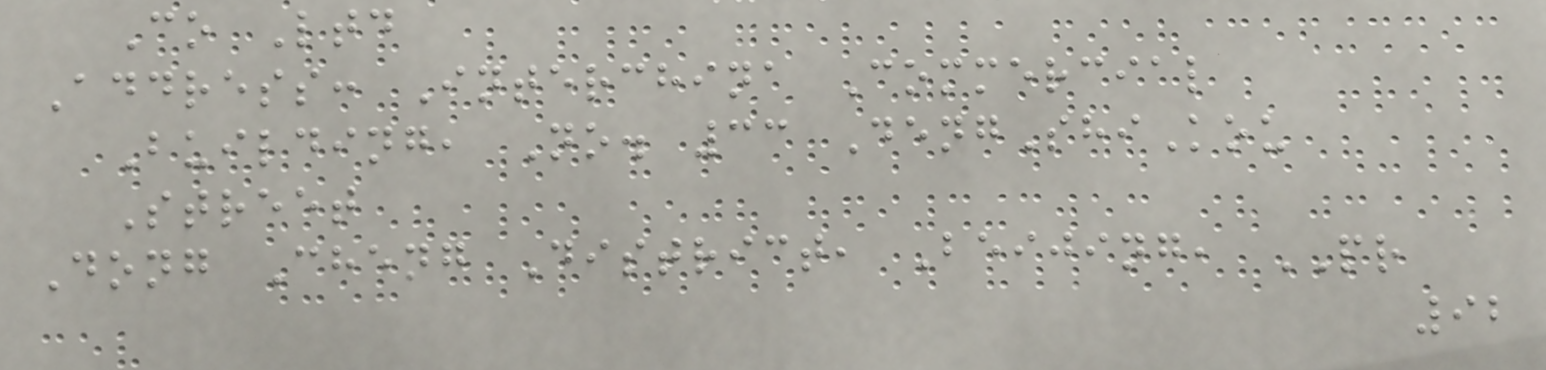Co Ltd
Address: Interchina Commercial
Building, No. 33 DengShiKou
Street
Dong Cheng District, Beijing, PR
92
